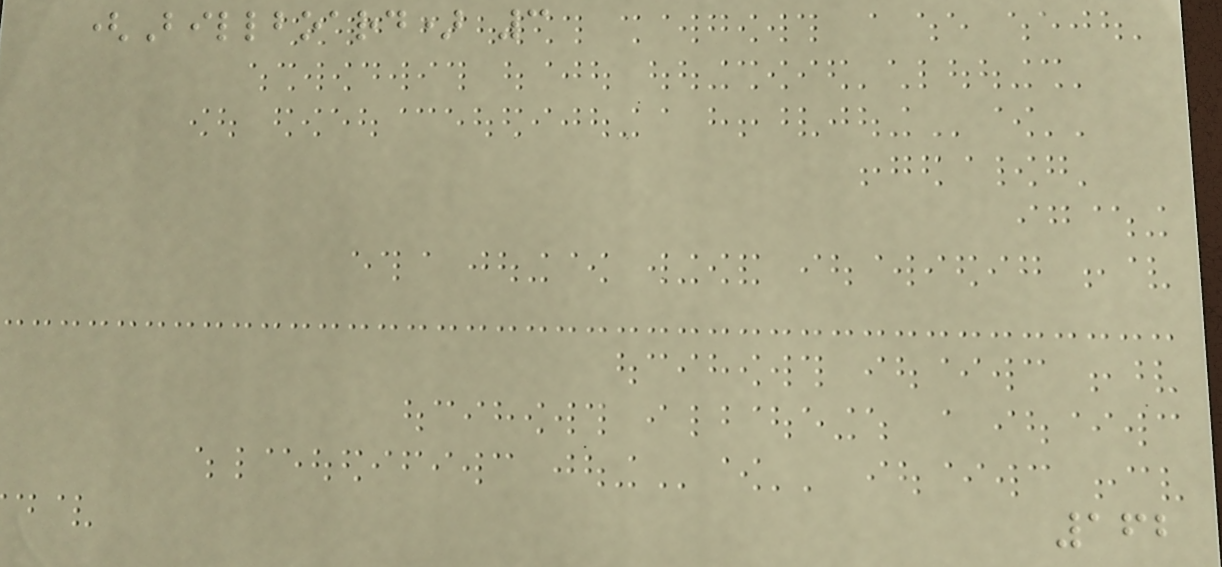(Billboard) 3
162
